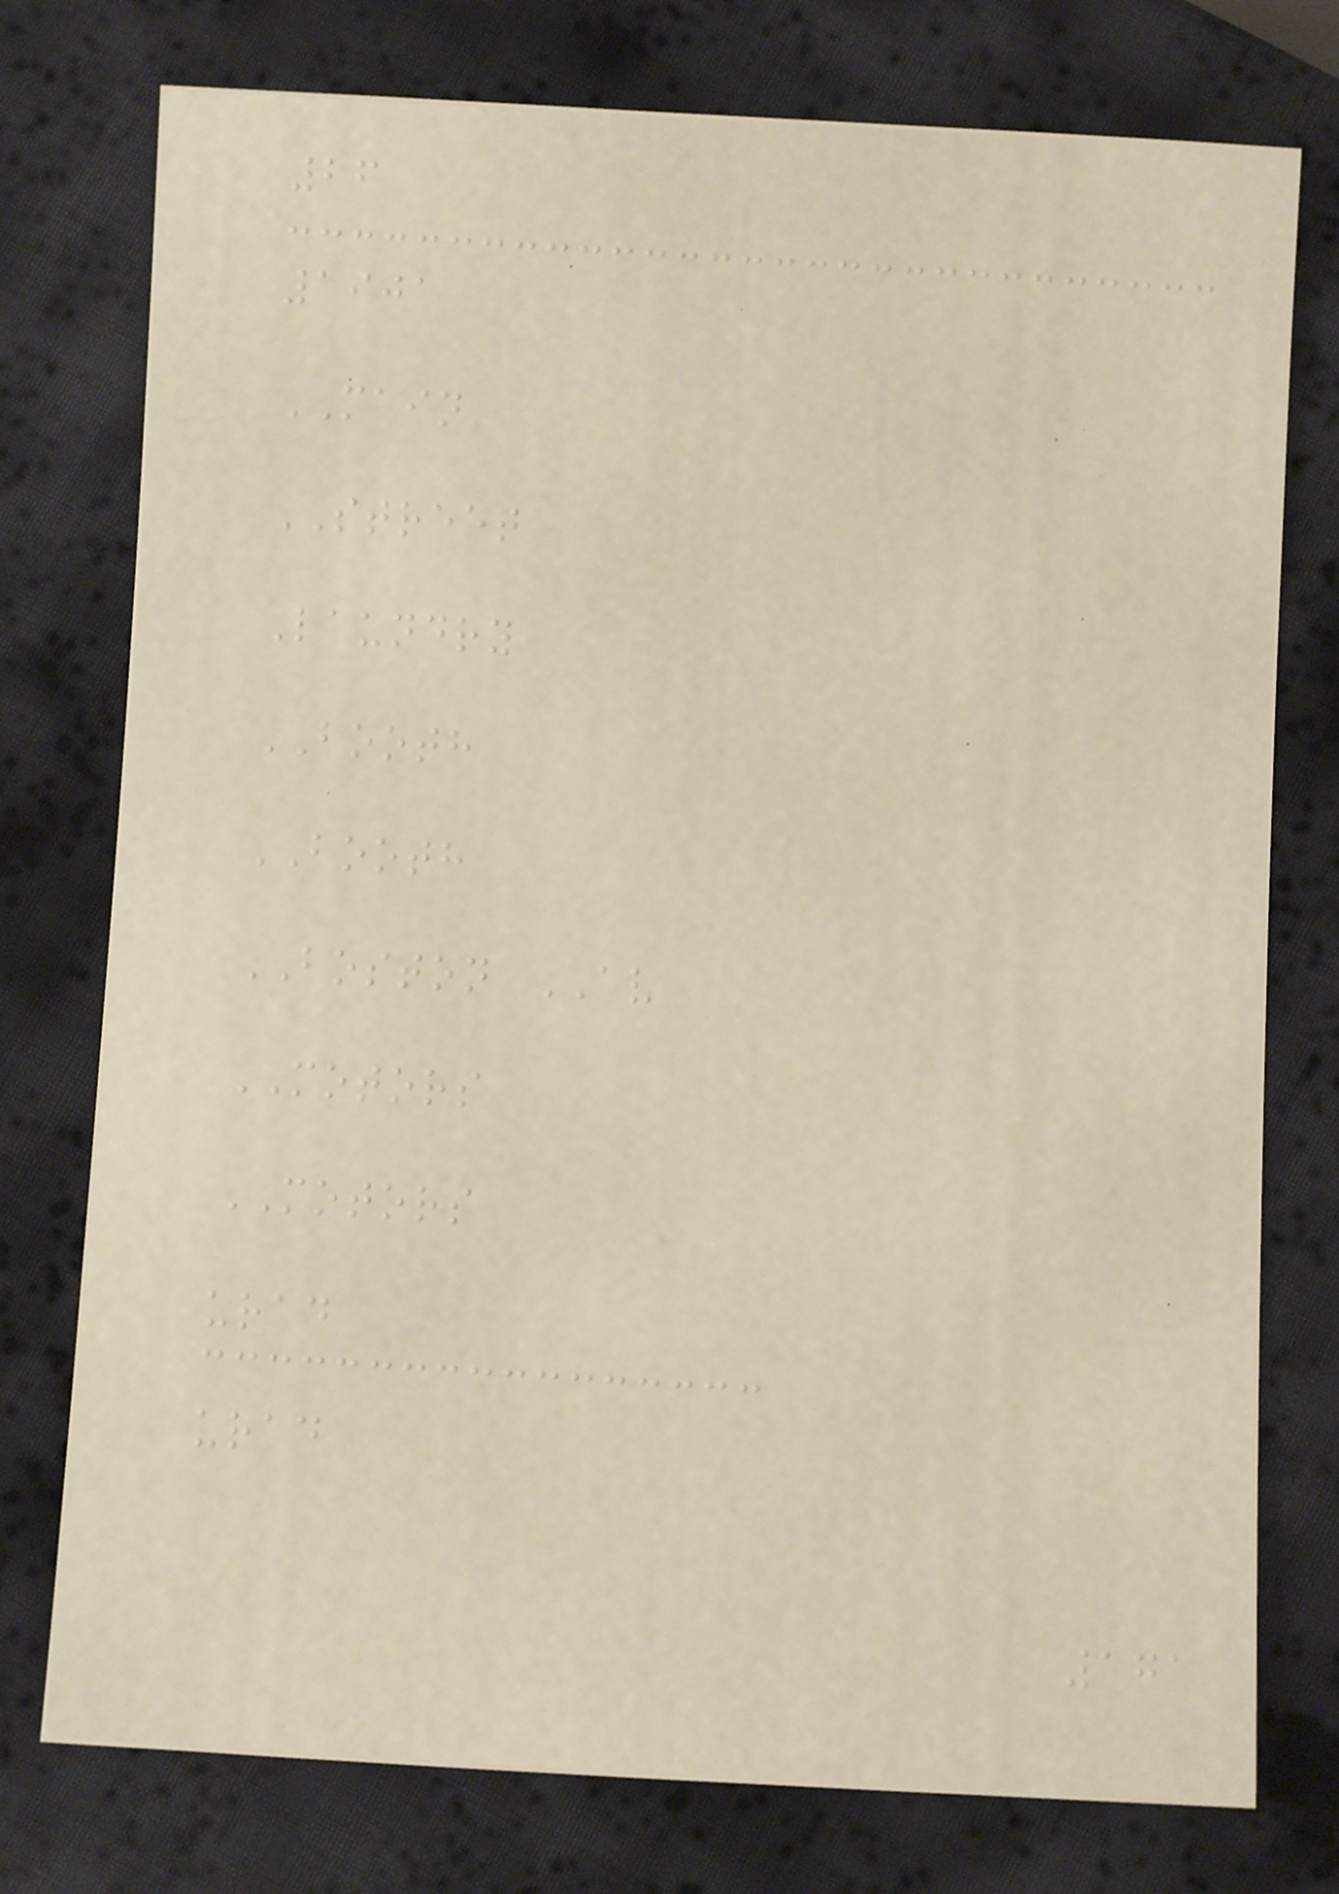26
1901
MAIN
STREET
Laundry
BOOTH
BOOTH
BOSTON AV
MOTORS
MOTORS
urad
urad
171
